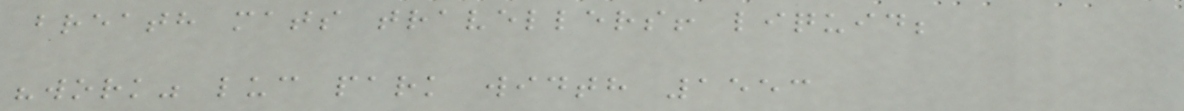breath mats travellers! liquid;
"work" luc park width 1553
